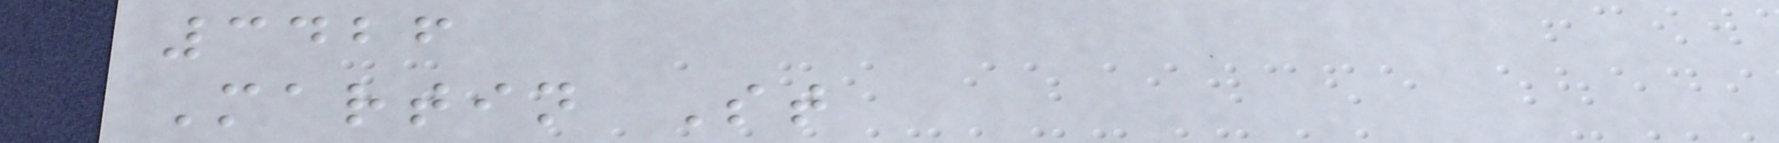3426
Martin St
